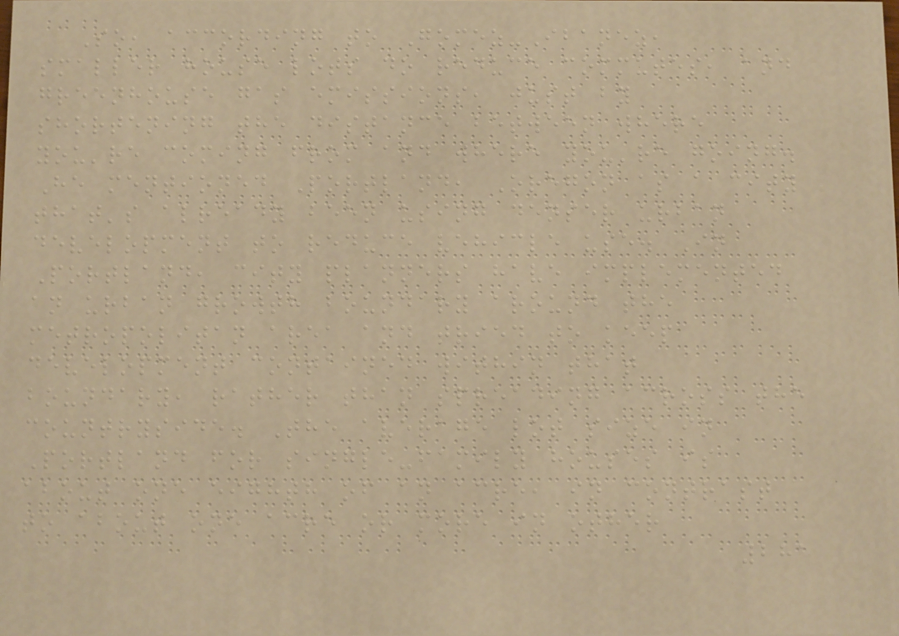So, according to Gomez-Ibanez,
smaller house lots do reduce commutes, and
greenhouse gas emissions, just by
shortening the distance between where
you're coming from and where you're going.
He mentioned Portland, Oregon as a city
that's already been using denser urban
development to reduce vehicle use. In
Portland, city planners have implemented
an urban growth boundary around the
metropolitan area and tried to keep
development contained within that
boundary, rather than spreading across the
countryside. The average lot size in
Portland for single-family houses is
about one eighth of an acre, in contrast
to about one acre or more in other
281
